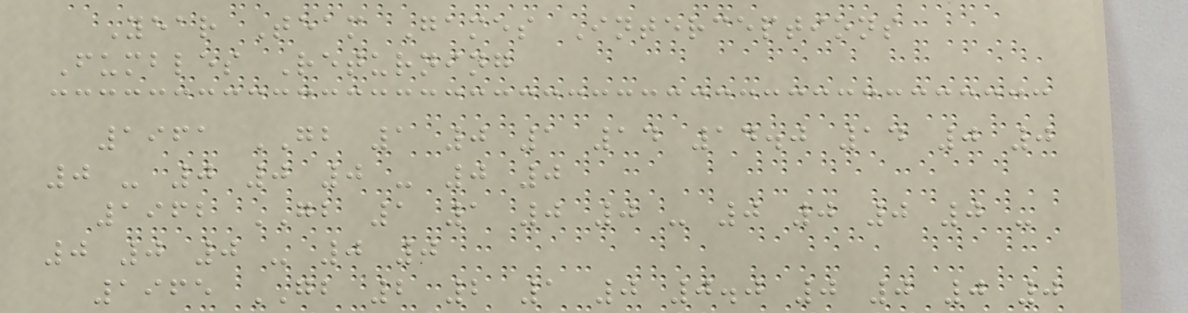Year Team Games Interceptions
Fumbles Returning
1961 GB 1 0 1 14 14.0 14 0 0
0 - 0 0 0 - 0 0
1962 GB 1 1 0 0 - 0 0 0 0 -
0 0 0 - 0 0
1965 GB 2 2 1 0 0.0 0 0 0 0
